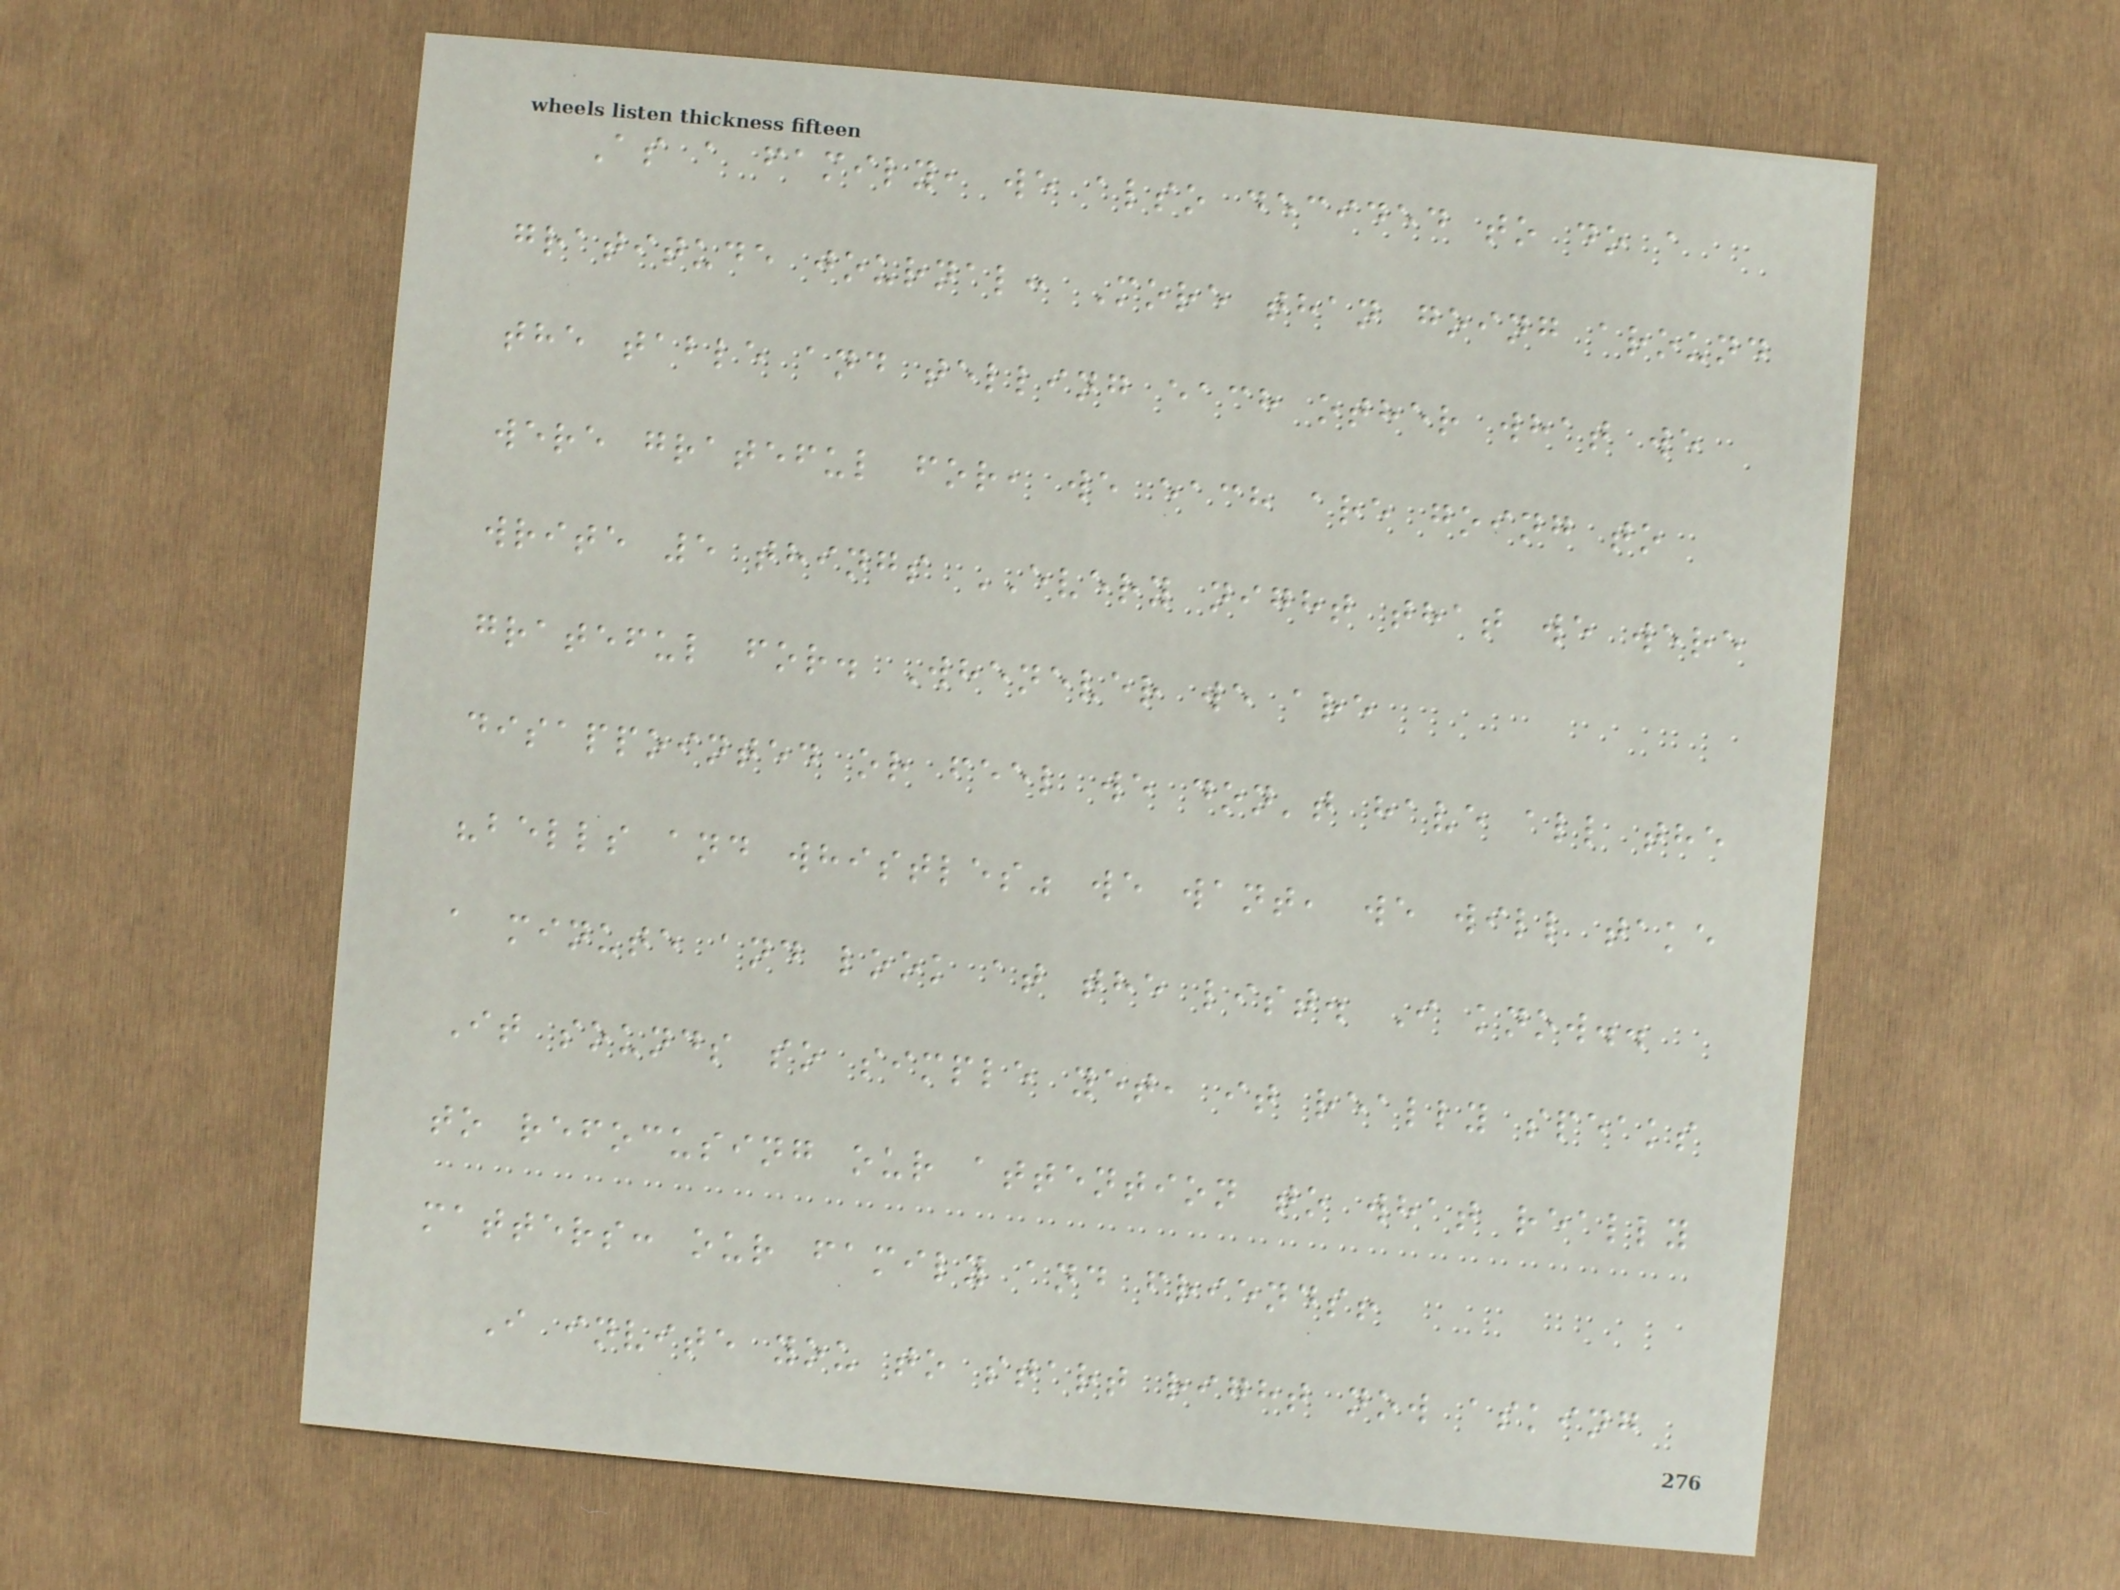As a family, we also decided to do a
gratitude journal: More than going around
the table and telling each other what we
were grateful for, we each are going to
write 5 things EVERY night that we were
grateful for. Whenever we are
disappointed or feel we don't have all the
"bells and whistles" we want, we will take
a minute and look at the list. I know..
It sounds so simple yet, it really speaks
to refocusing our attention to what really
matters: our family and friends!
I invite you to start right now asking
